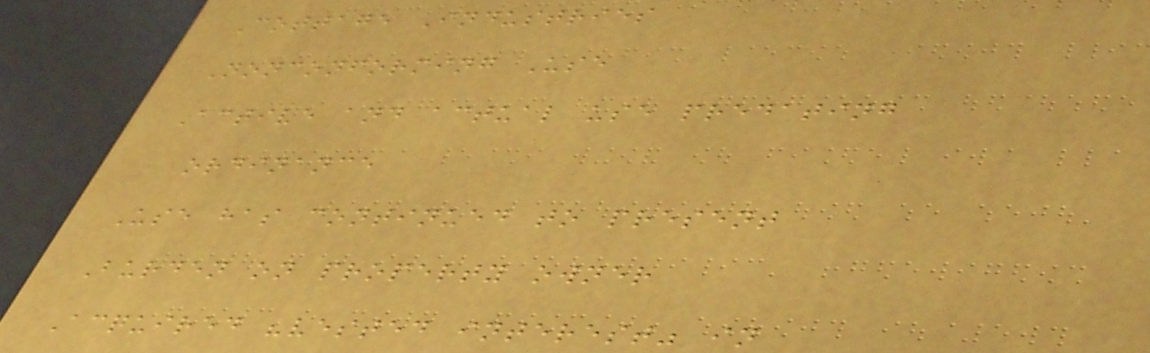Cottage Industries
Nonconforming Use
Active and actual use predating
ordinance
Use has continued to present
Burden on property owner
Acquired "vested interest" in
